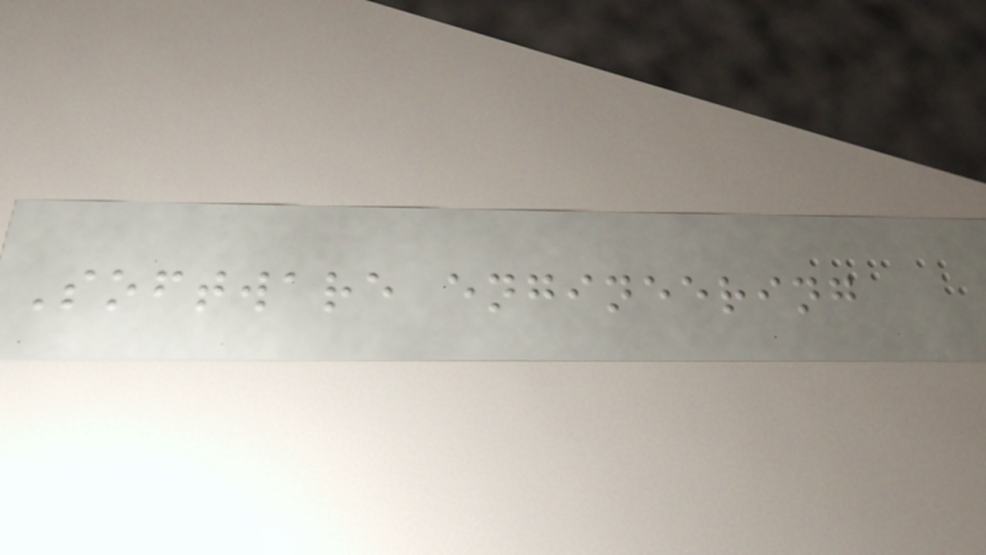Software engineering
